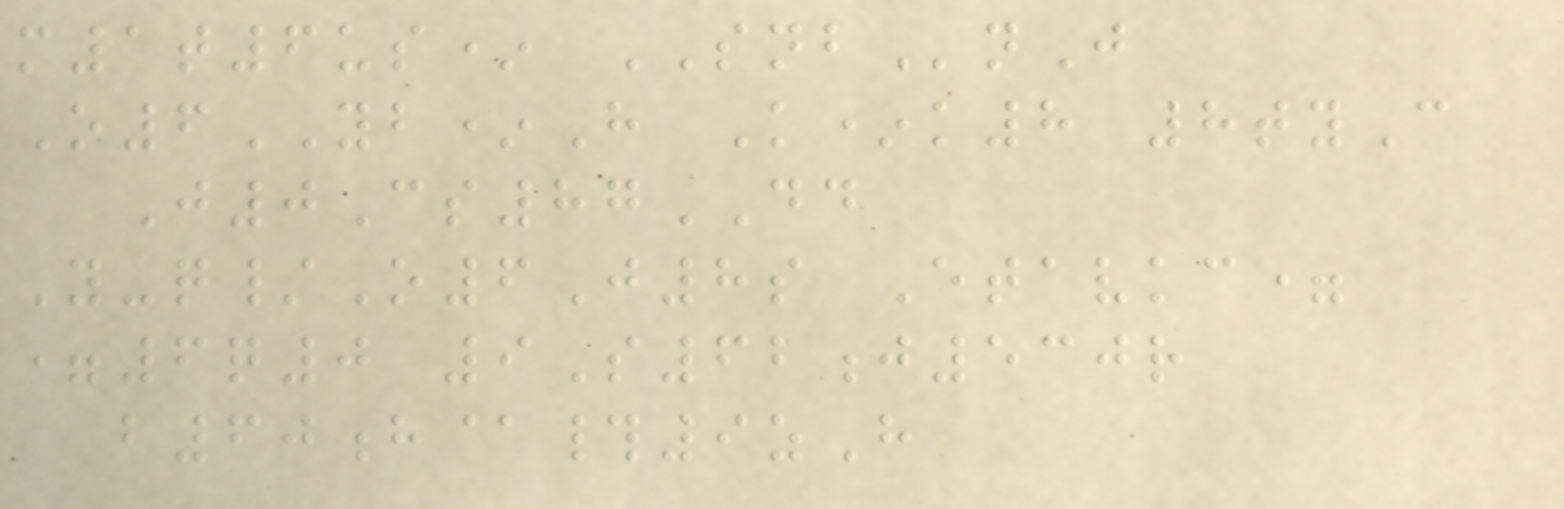m1t6us* SNBnJ
O6YB*H K*k8 8tyC
J0Cs87DD
Y-q/O6J8s Etavkc=
=6q0 9S62j530r
b60h@#9zH
